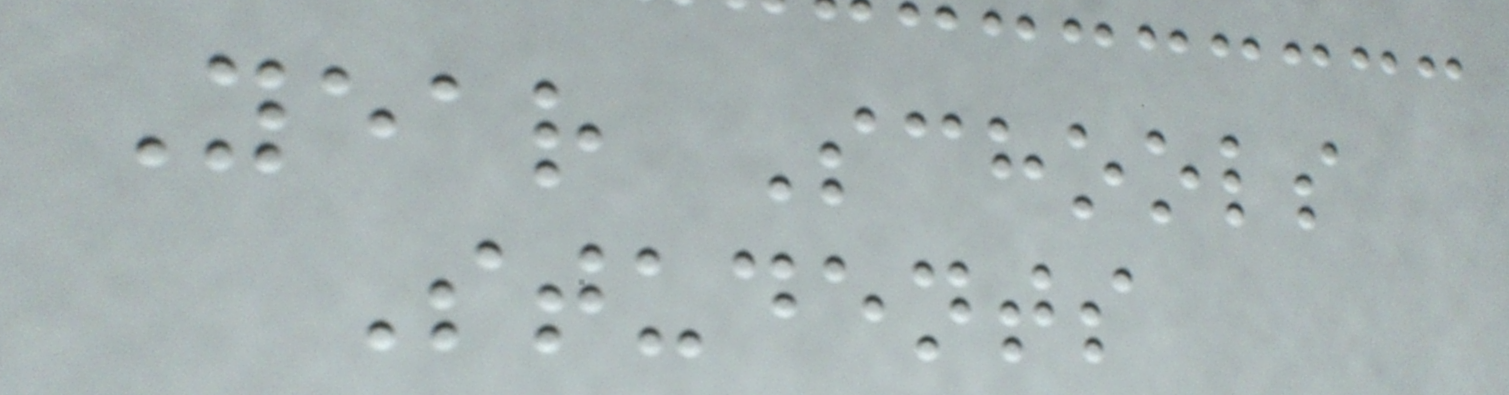Year Schools
Students
